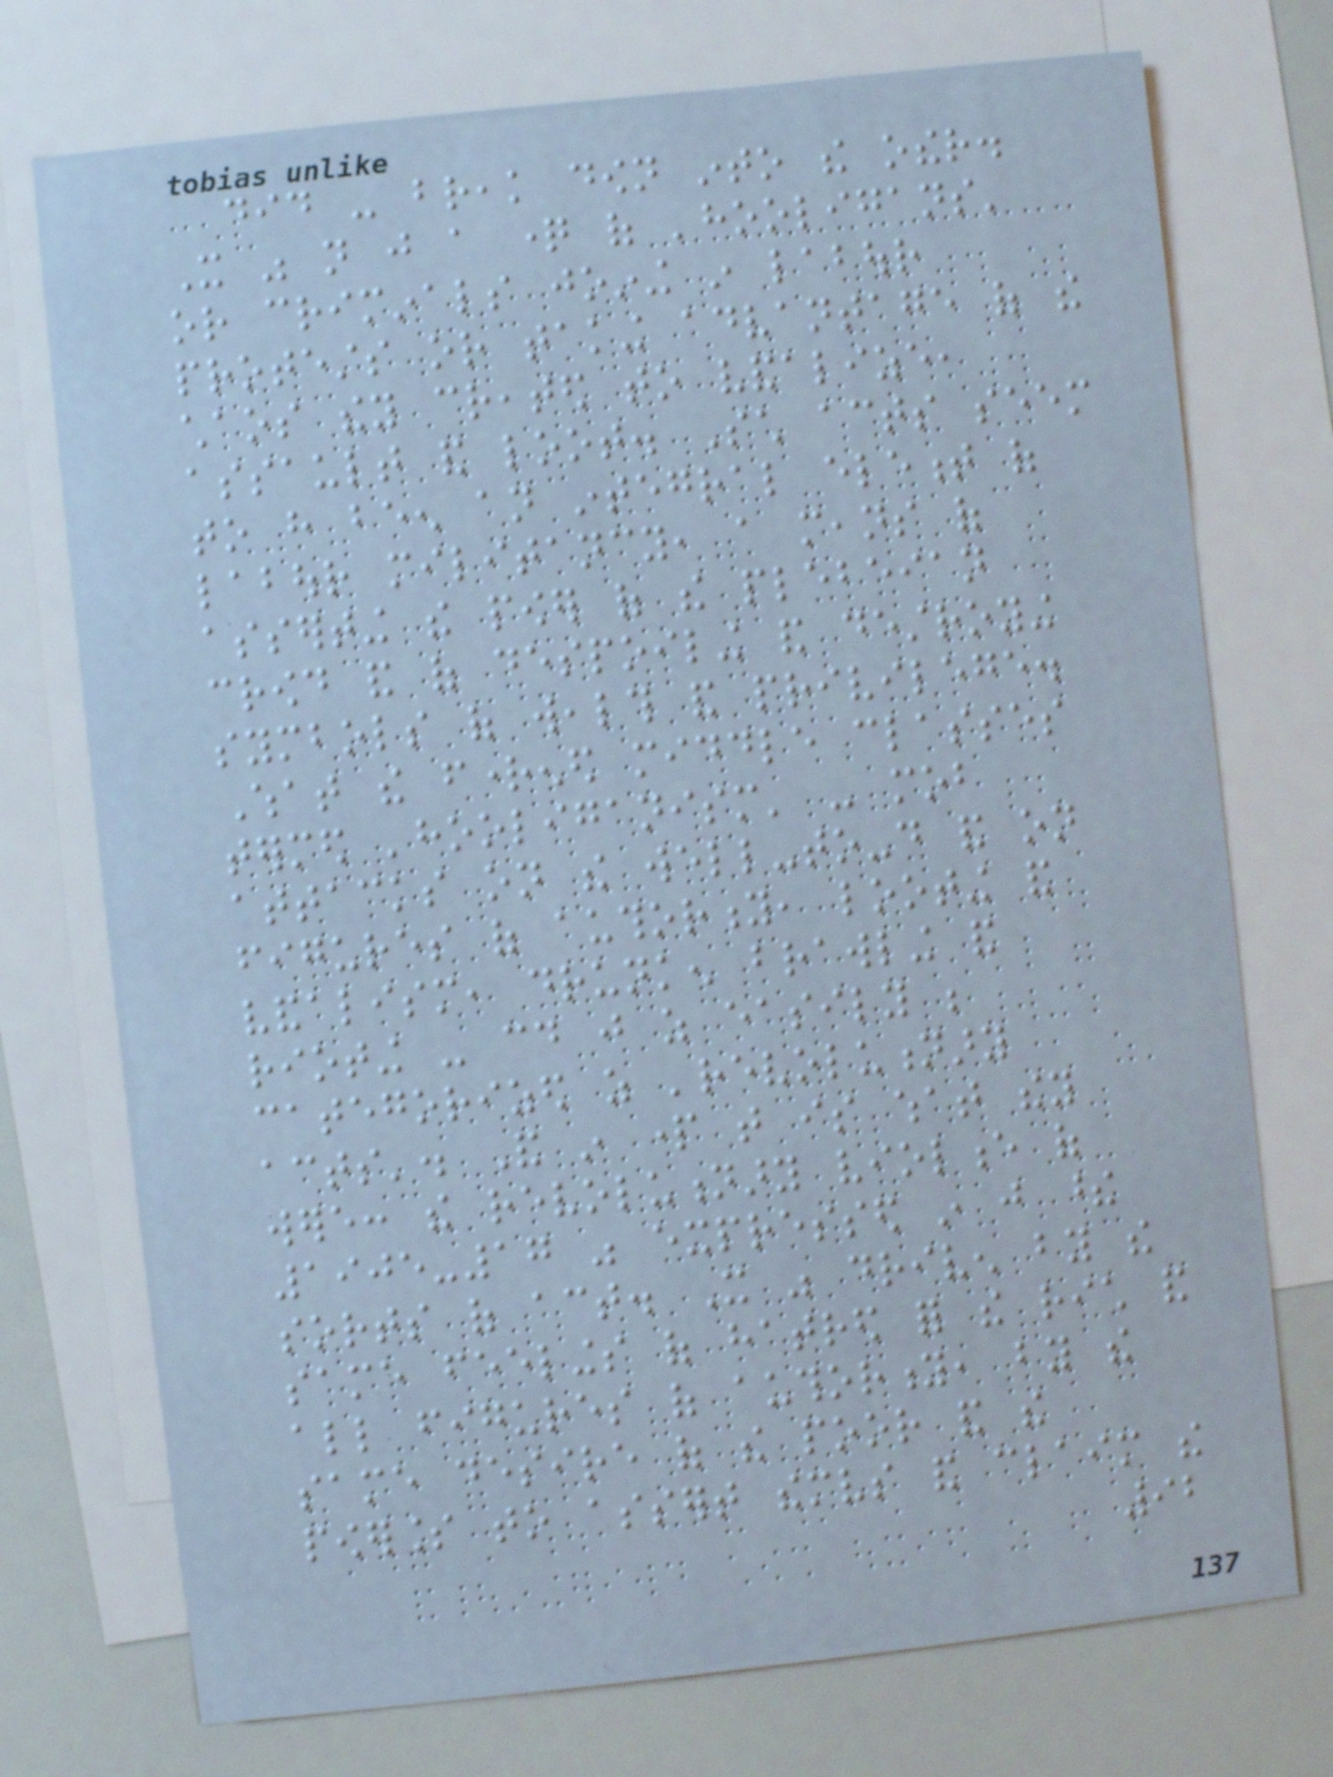did - break down into the other.
It was not just a question of 'hooligans'
or criminals joining in labour
protests or taking advantage of the
chaos they created to vandalize,
assault and loot. Such acts seem
to have been an integral element of
labour militancy, a means of
asserting the power of the plebeian
crowd and of despoiling and destroying
symbols of wealth and privilege.
What the frightened middle classes
termed 'hooliganism' - mob
attacks on the well-to-do and on
figures of authority, looting and
vandalism, drunken brawling and
rioting - could just as easily be
categorized as 'revolutionary
acts'. And in part that is what they
were: the revolutionary violence of
1905-17 was expressed in just these
sorts of act. It was driven by the
same feelings of hatred for the rich and
all figures of authority, by the
same desire of the poor and the
powerless to assert themselves and claim the
92
